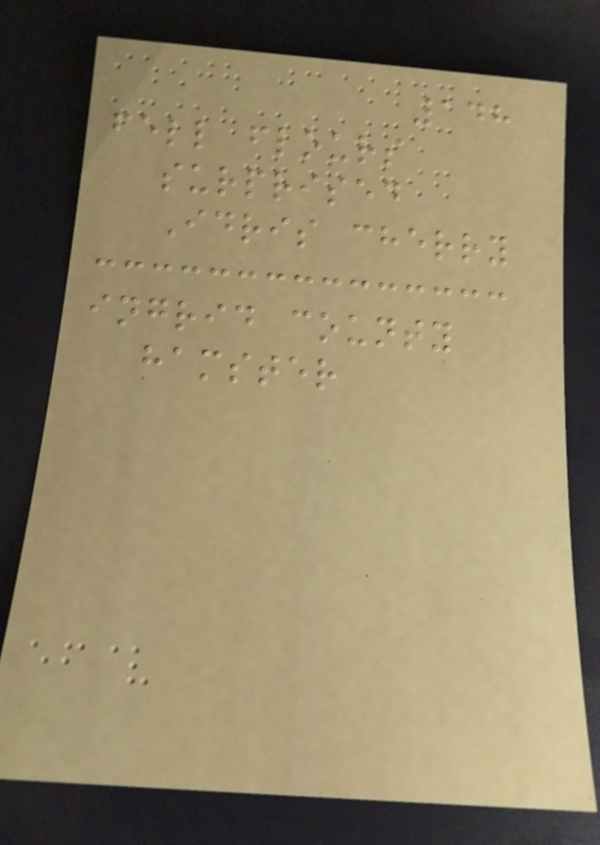148
fell flours
surprised
Idris cherry
ingrid county
hamster
